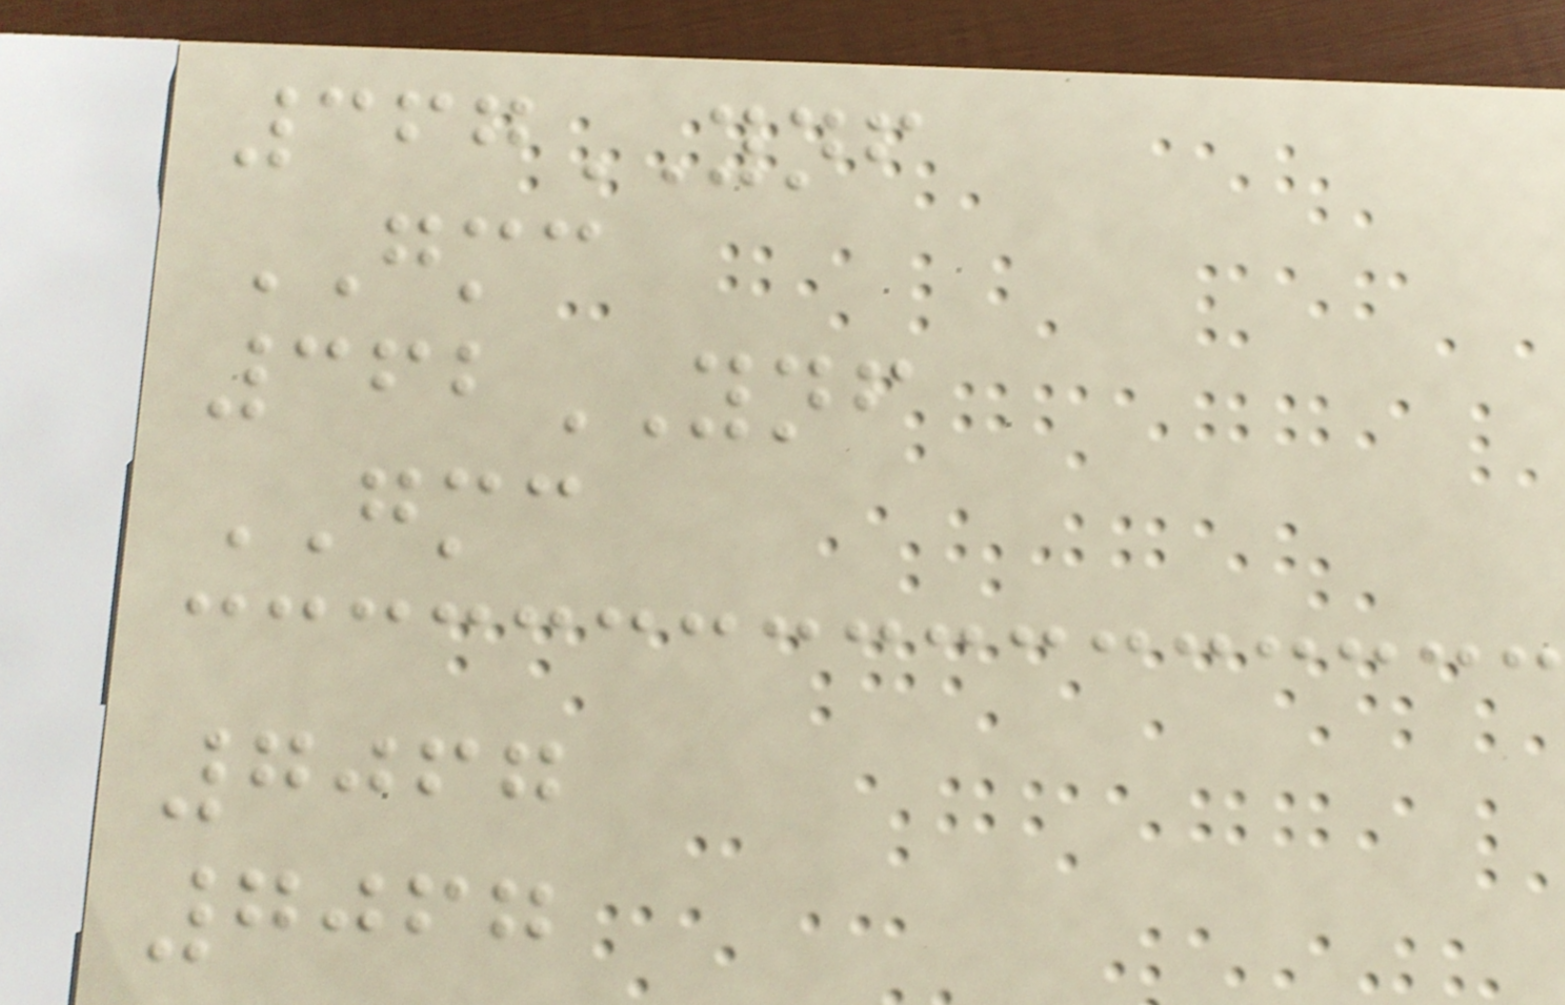367YNF
GMC
362YNF
GMC
7067
7067
